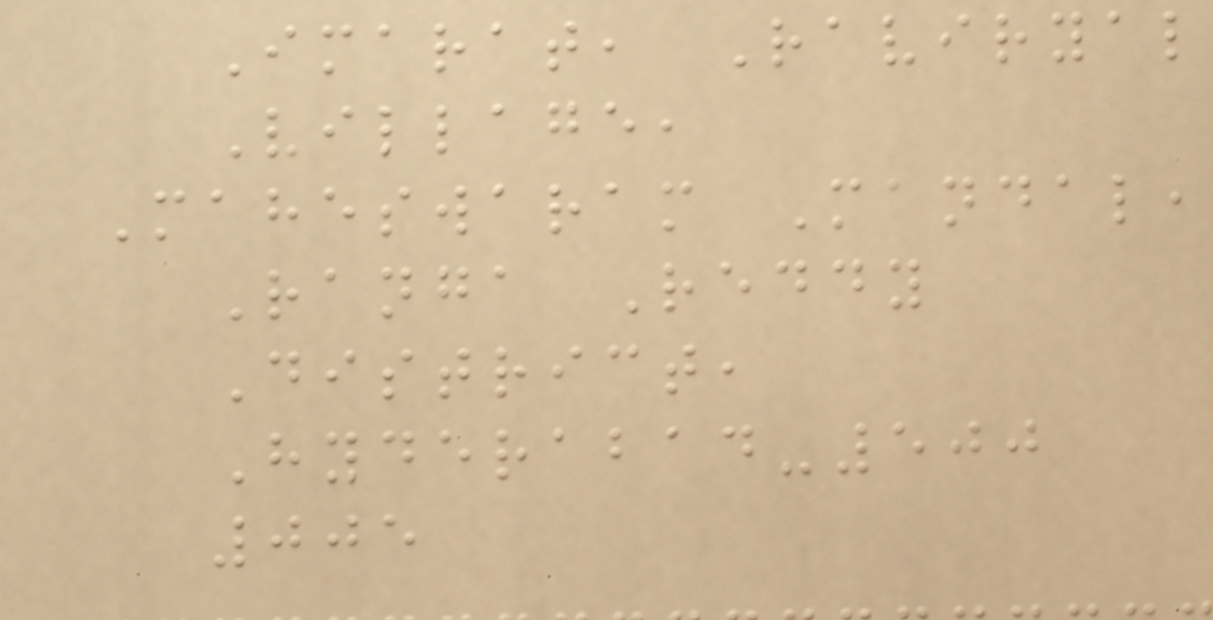Imarat, Raviryal
Village,
Maheswaram Mandal,
Ranga Reddy
District,
Hyderabad-500
005
